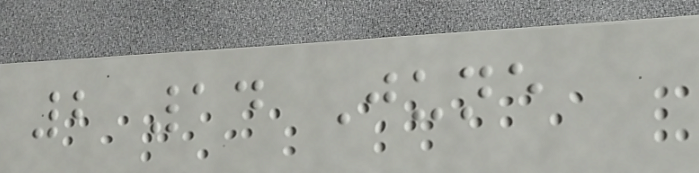2 14 June
